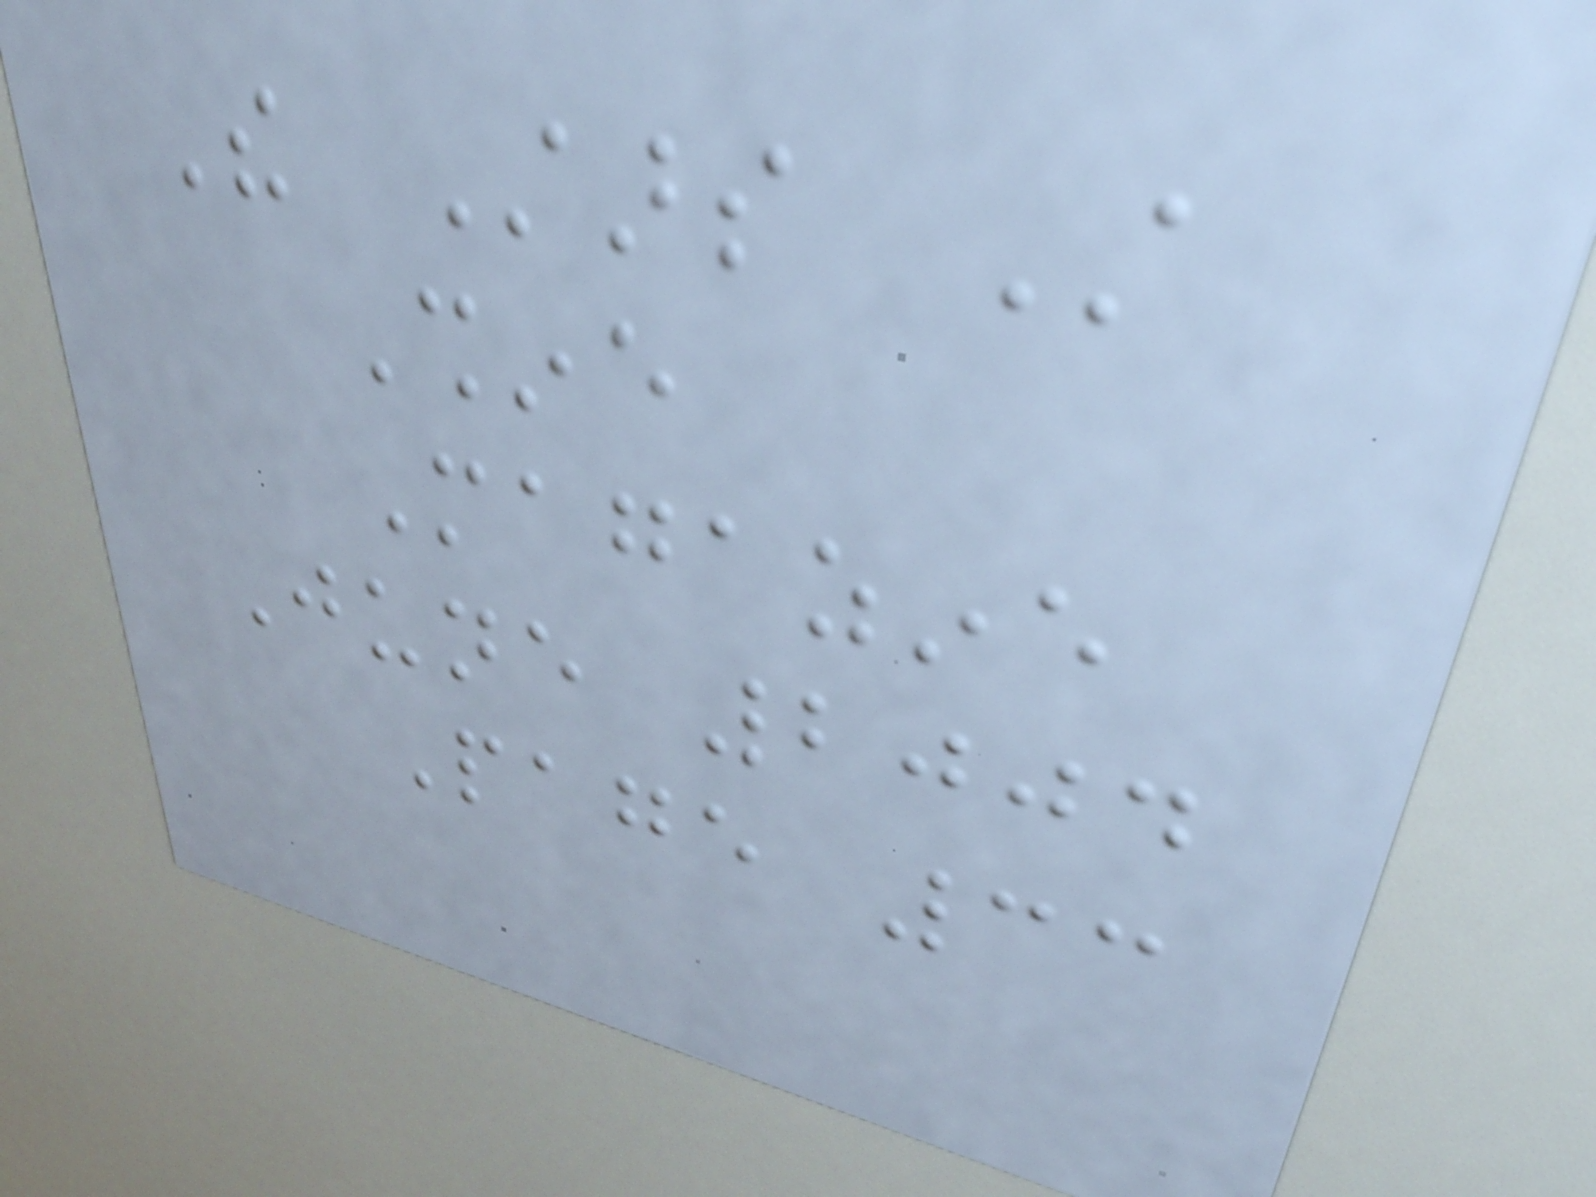The Stars Still
Shine
Magazine
June 2004
Page 33
